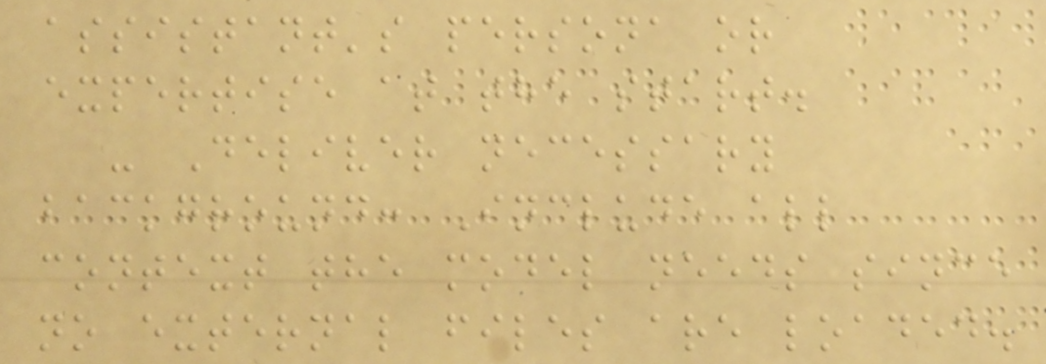assistant's persona or
expertise at the start.
- Deliver necessary
background: Include all
context the model needs since
no external files are loaded.
